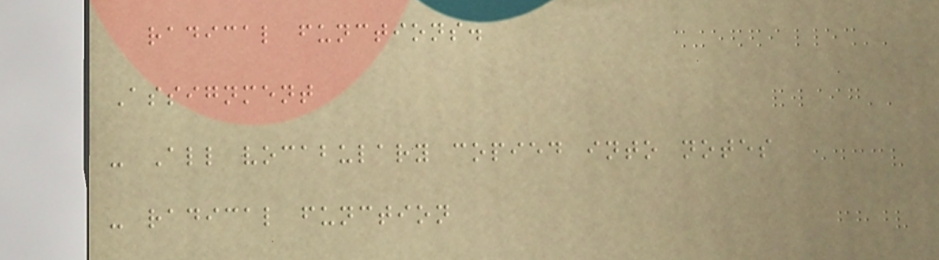radical functions.
Assignment
- All vocabulary copied into notes
- radical function
